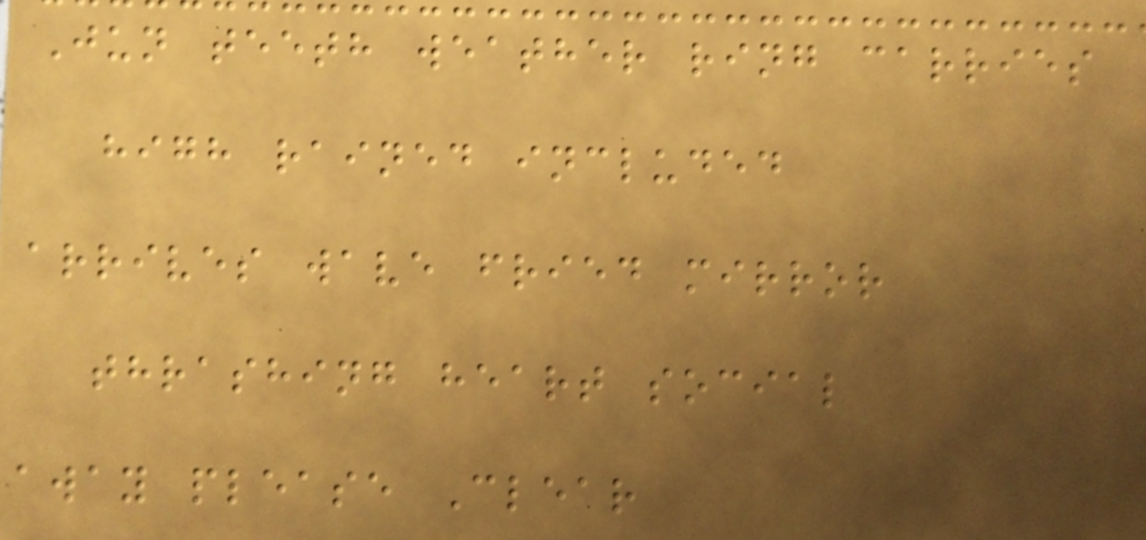Jun teeth weather ring carries
high rained included
arrives wave fried mirror
thrashing heart social
away please Clear
